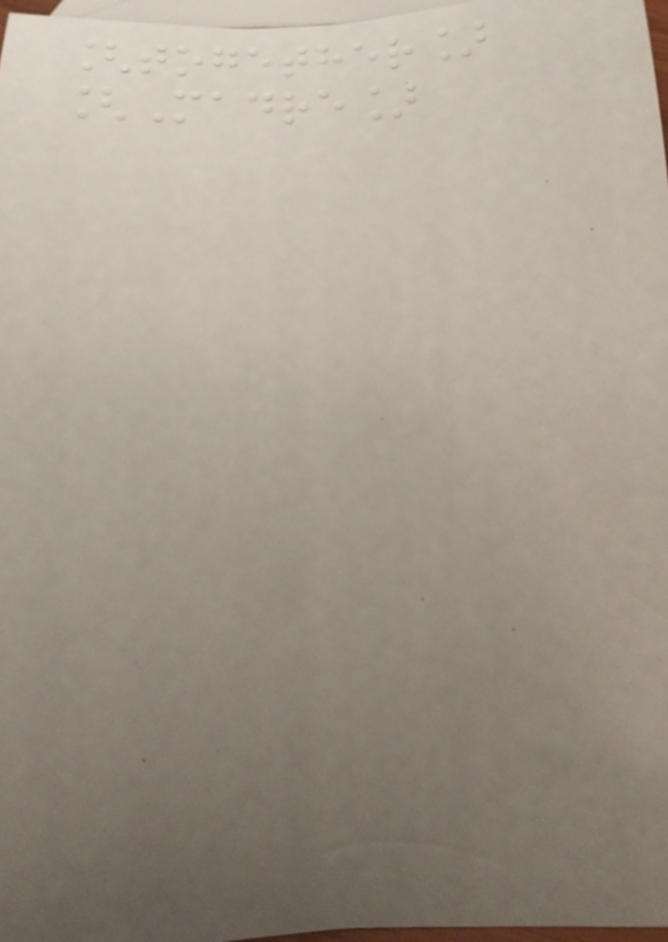[together]
[Madre]
